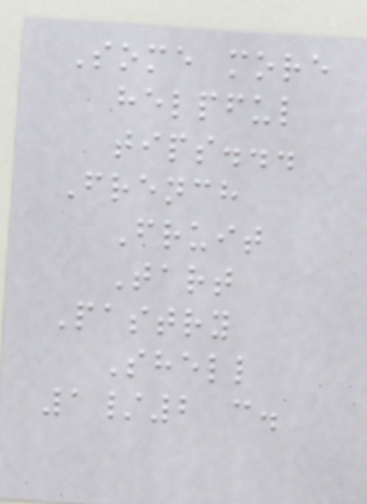Some more
helpful
tips...
French
Fruit
Tart
Pastry
Shell
1/2 c.
